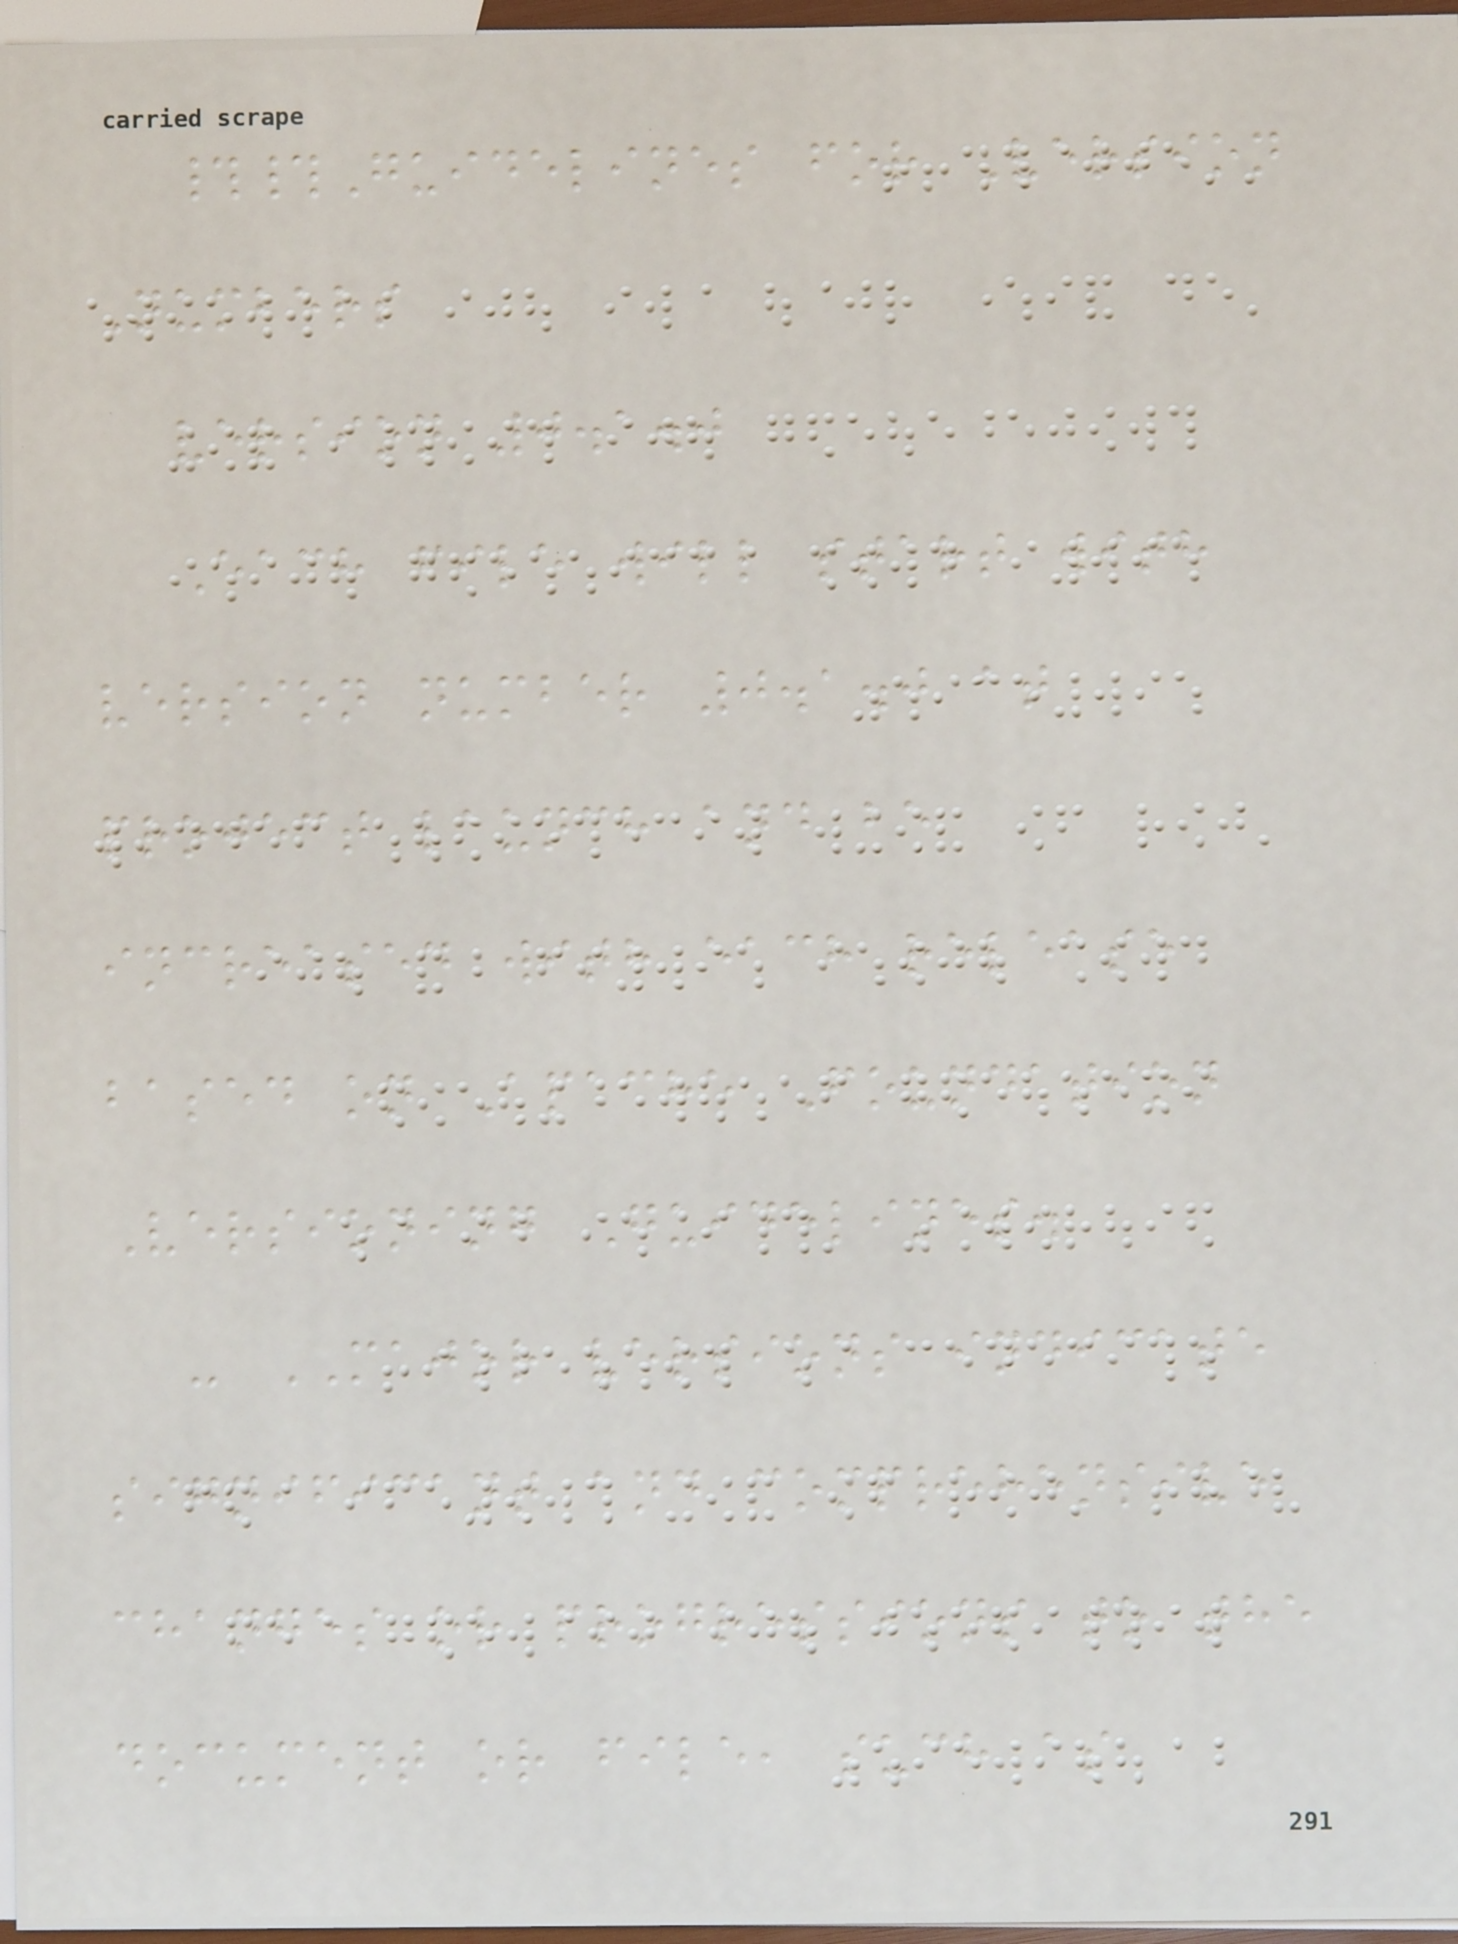##Guidelines for Version
Numbers
version 0.1.0
Each file will start with
version number 0.1.0 at
project launch and be
increased with each release
based on Apache Foundation
Versioning Guidelines.
- MAJOR versions indicate
significant and comprehensive
changes or progressions to the
document or file, such as
